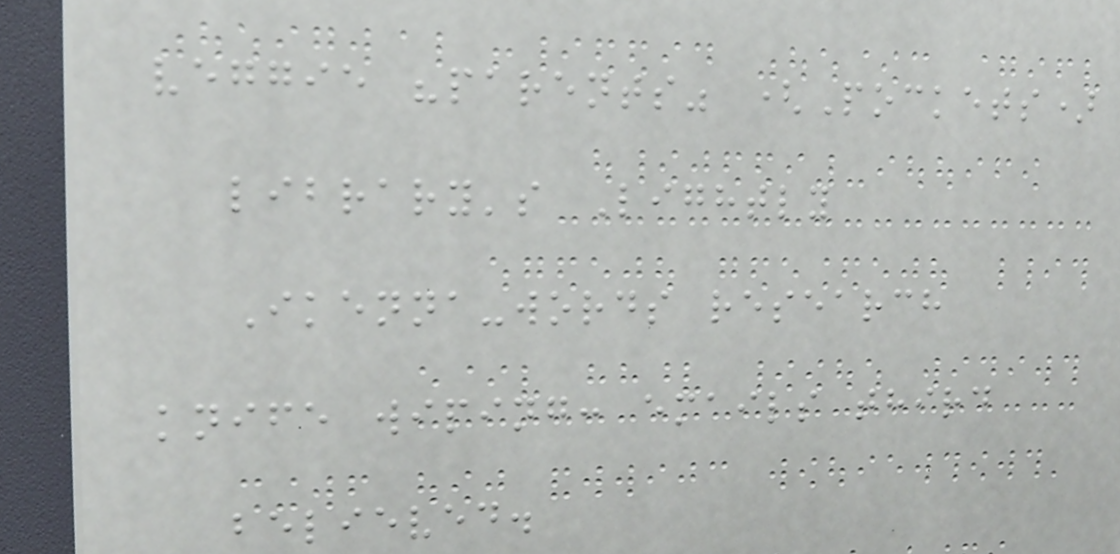veggie "parents" (Pockets)
library's Lightly
Ikenna-words research
knife wiping: emails third
believed.
